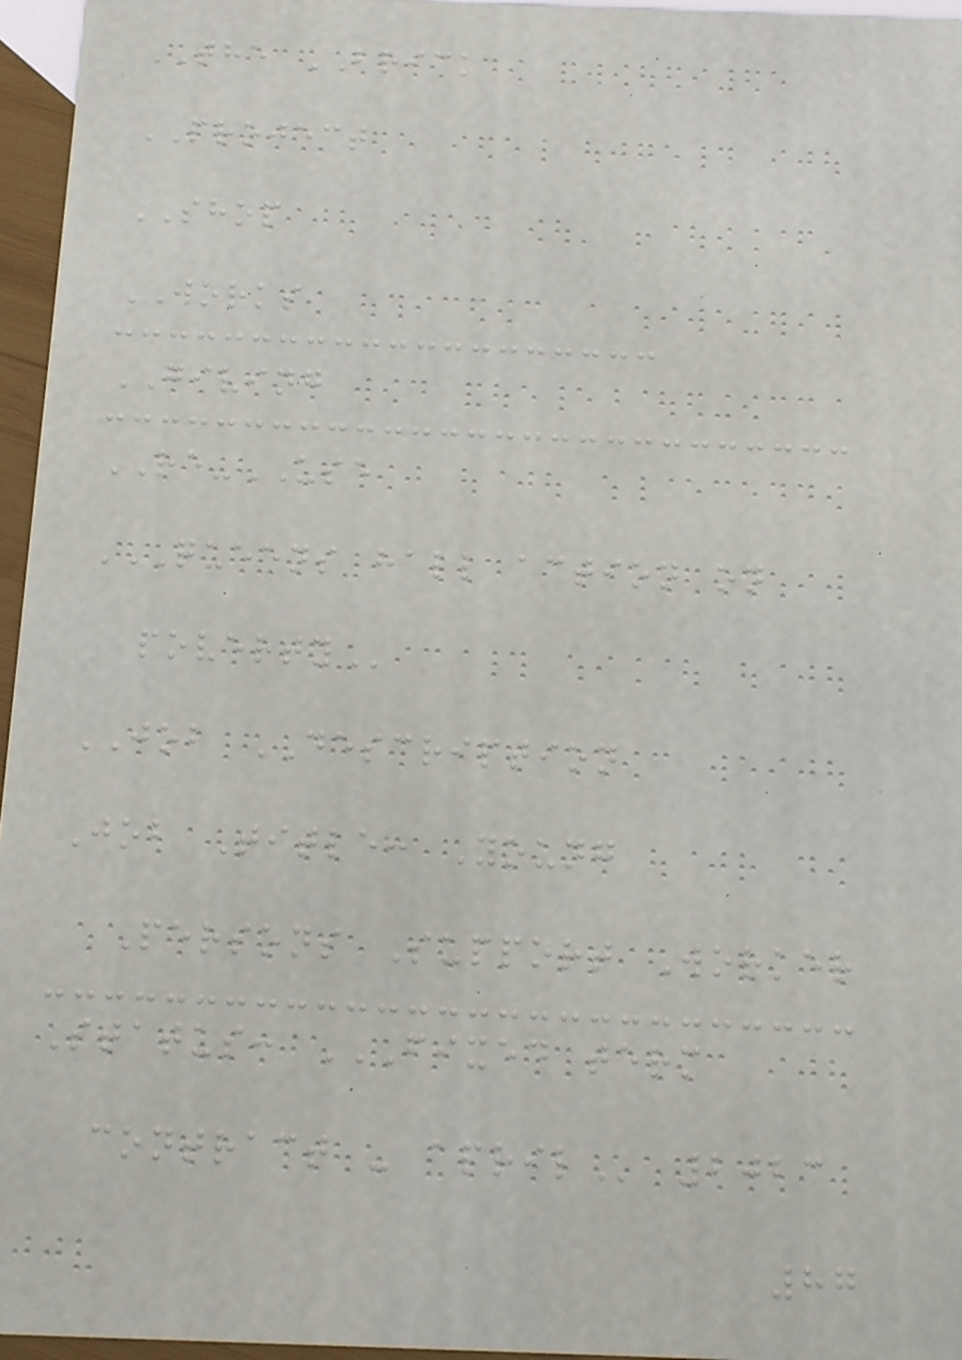THE BRICK
PROJECT
SHOP
WORKS
GIVING
RE-USE
QUEENS HALL ACTION ON
POVERTY
JOB DESCRIPTION
Job Title: Young
Persons Support Worker
Status: FIXED TERM
CONTRACT - APRIL 2023
87
